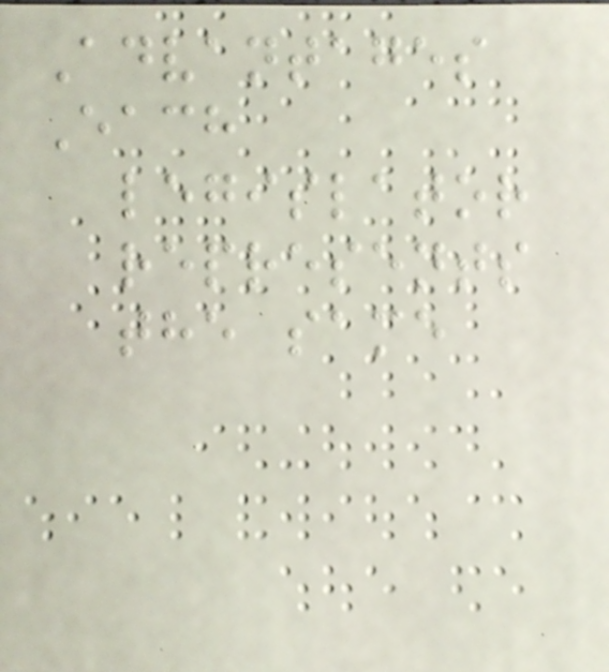Advantages
Each
legislator
represents
the same
